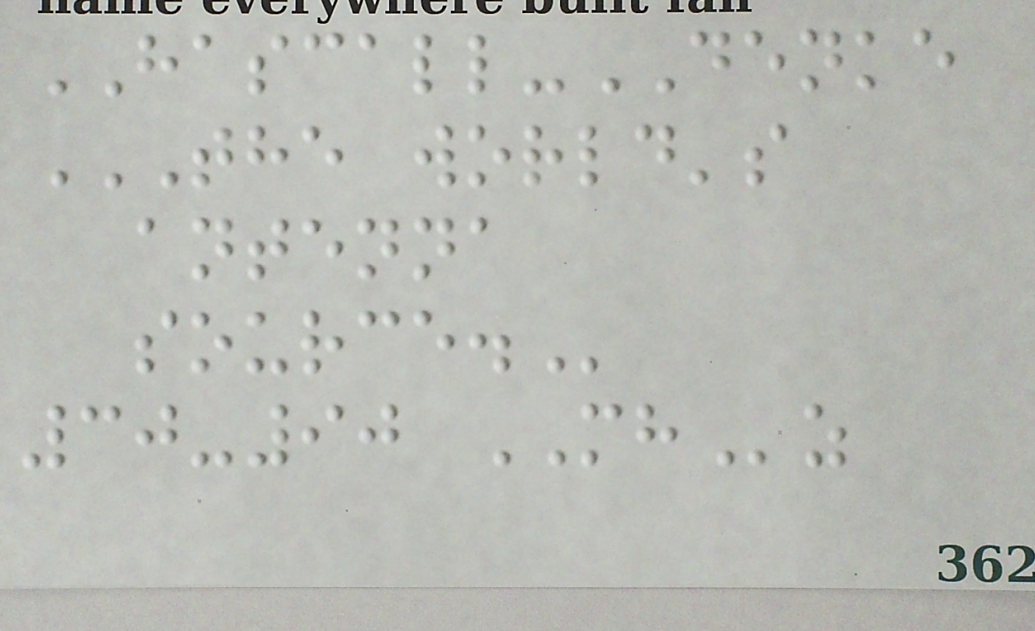HASCALL-DENKE
THE WORLD'S
ANTENNA
SOURCE.
30-90 MHz
